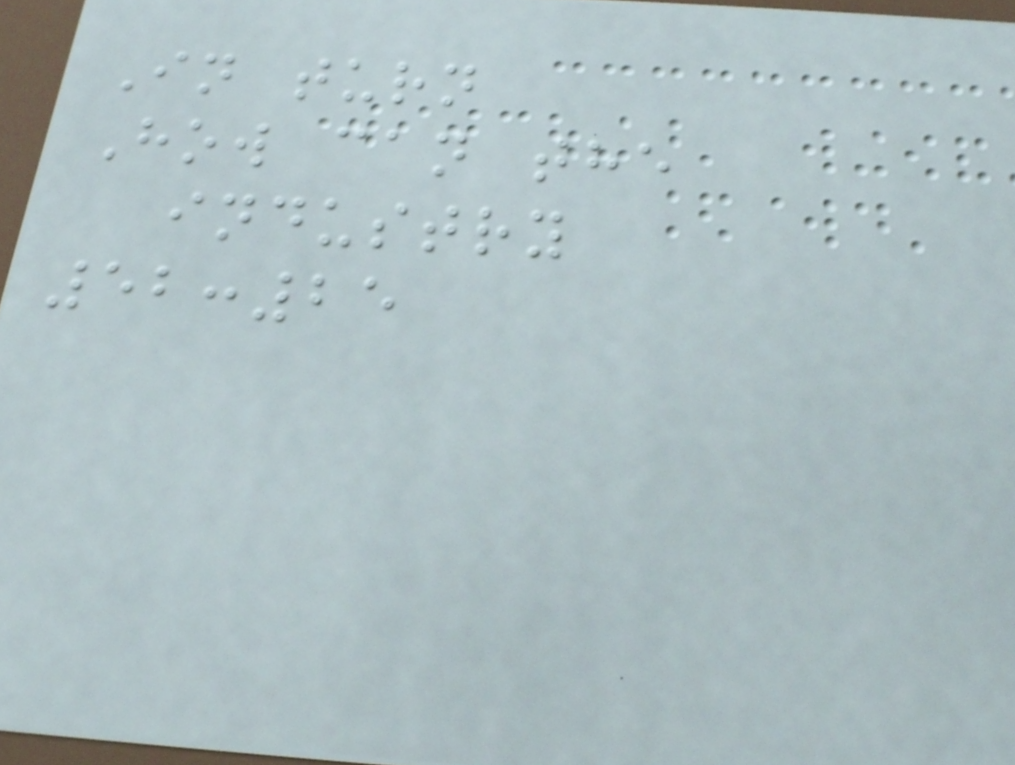In turn
How can the
industry
52:25
